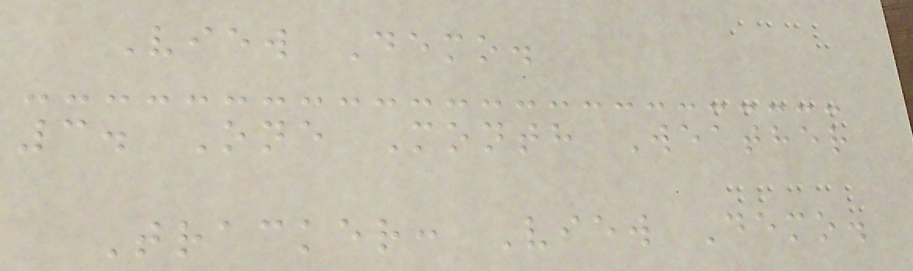View Demo.
3. One Month Weather
Tracker: View Demo.
